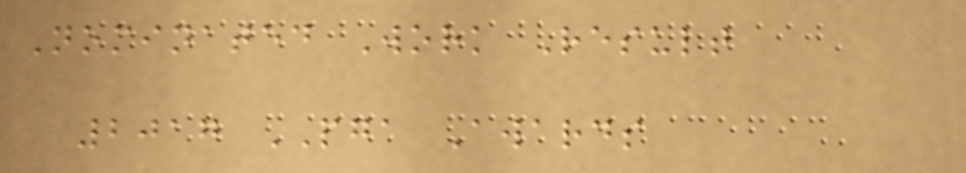Nominated Work Result
2017 PGA Awards
